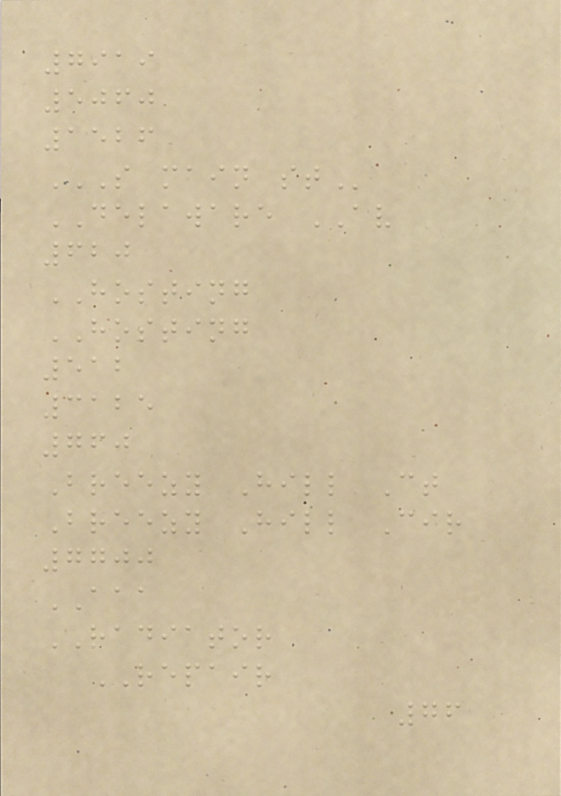7919
5060
1526
S MAIN ST
DELAWARE AV
620
HOSTING
HOSTING
512
3125
760
Breezy Hill Ct
Breezy Hill Cir
7700
AAA
RADIATOR
REPAIR
76
